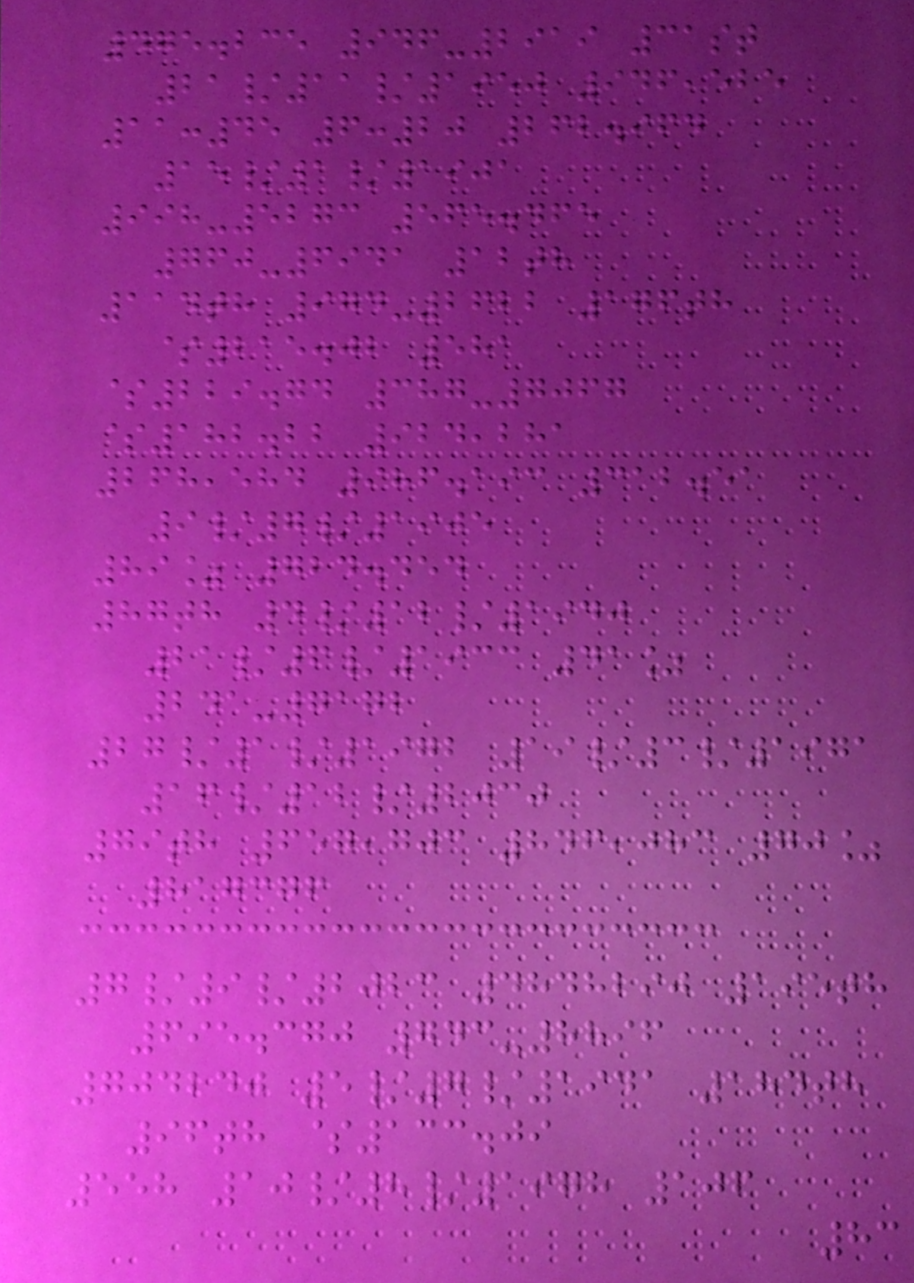475.235 946-2919 31st
21/11/1950 946,525
11:45 6:20 262.964
15/1/1901
998-5273 565.465
760-6941 12th
114th 974-2622 176th
$215.02 581
$229.74 387-7067
$182.22 924,281
268,584 986.193 312.51
9/7/1905
89% 724.454
87th 4/12/1940
21/6/1933 41%
241-7172
27/1/1972 19/3/1971
16/12/2030
79th 657,703 846,083 70%
817376
7/9/2023 4848290 195th
695.370 743-8896
704240 5/7/1941 184th
96th $133.09
558 10/8/1978 106
83
